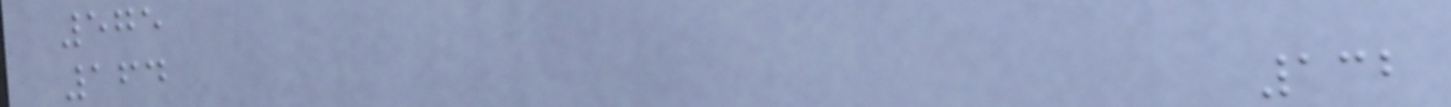575
164
132
